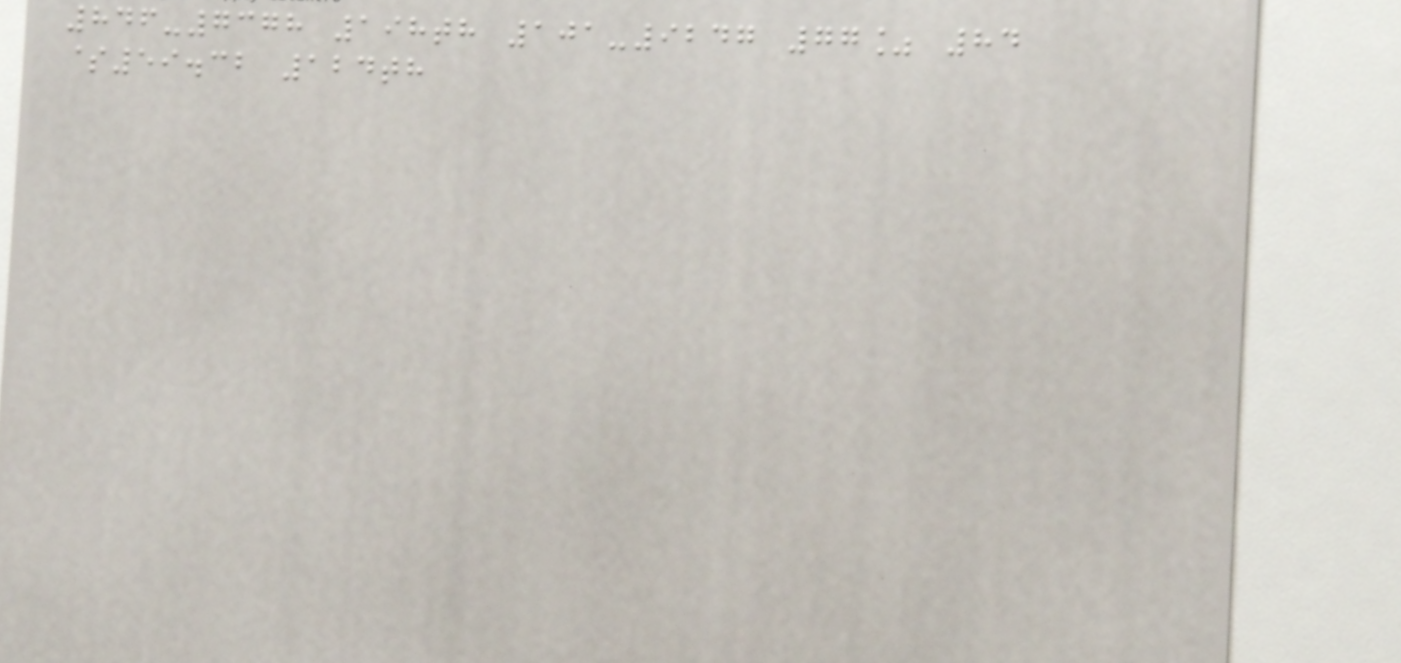846-7378 198th 101-9247 77% 84
$59.32 124th
